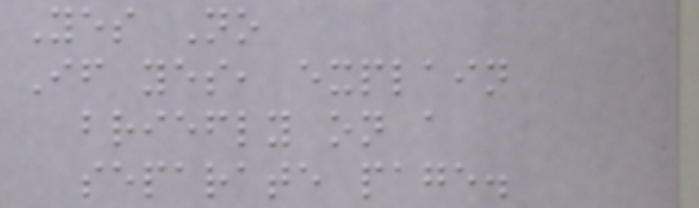Yes No
If yes, explain
briefly on a
separate page.
